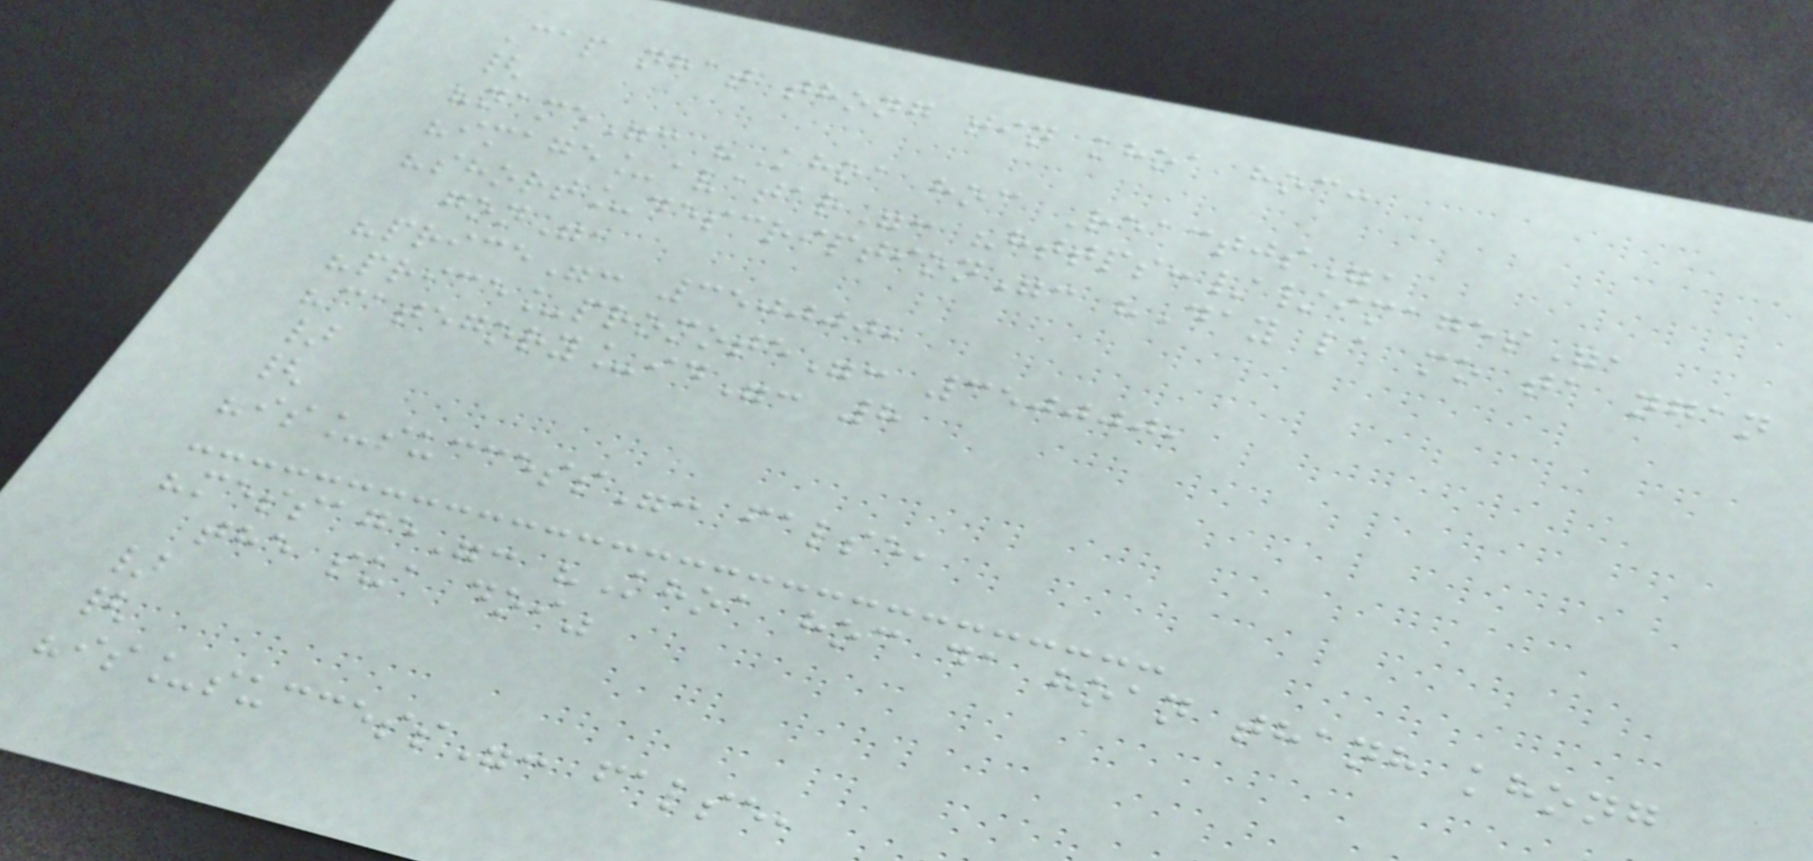Cap nhat thong tin khoa hoc:
{
"name": "Khoa hoc Reactjs",
"image_avatar": "https://images",
"short_description": "Day la mo ta ngan
gon",
"price": 350000,
"price_promote": 350000,
"category_id": 8
}
{
"is_success": false,
"message": "Khoa hoc da hoan thanh khong
the sua doi"
}
{
"is_success": false,
